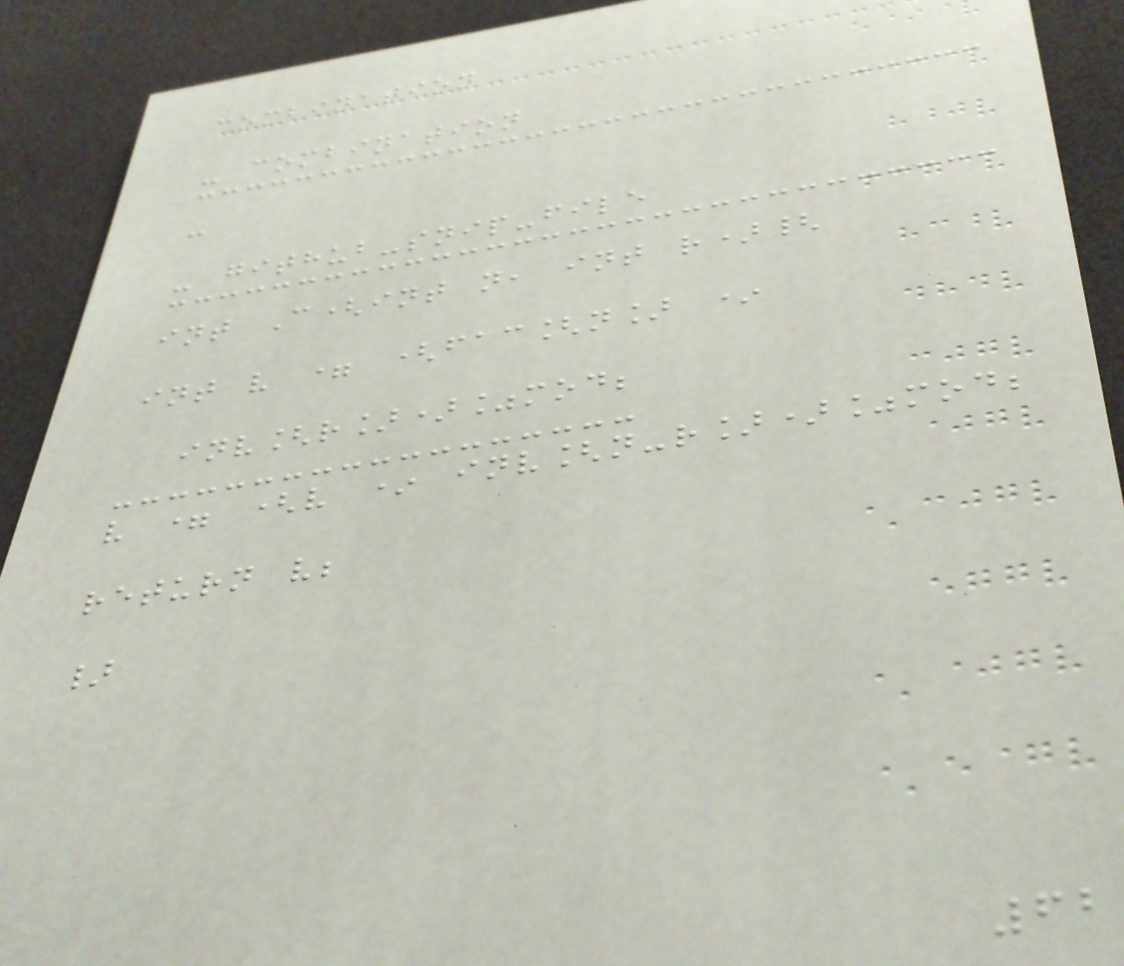combination
- combination
-
- github-snip-file
int C(int n, int r){
int v = (fac[n] *
inv[r])%mod;
v = (v * inv[n-r])%mod;
return v;
}
62
